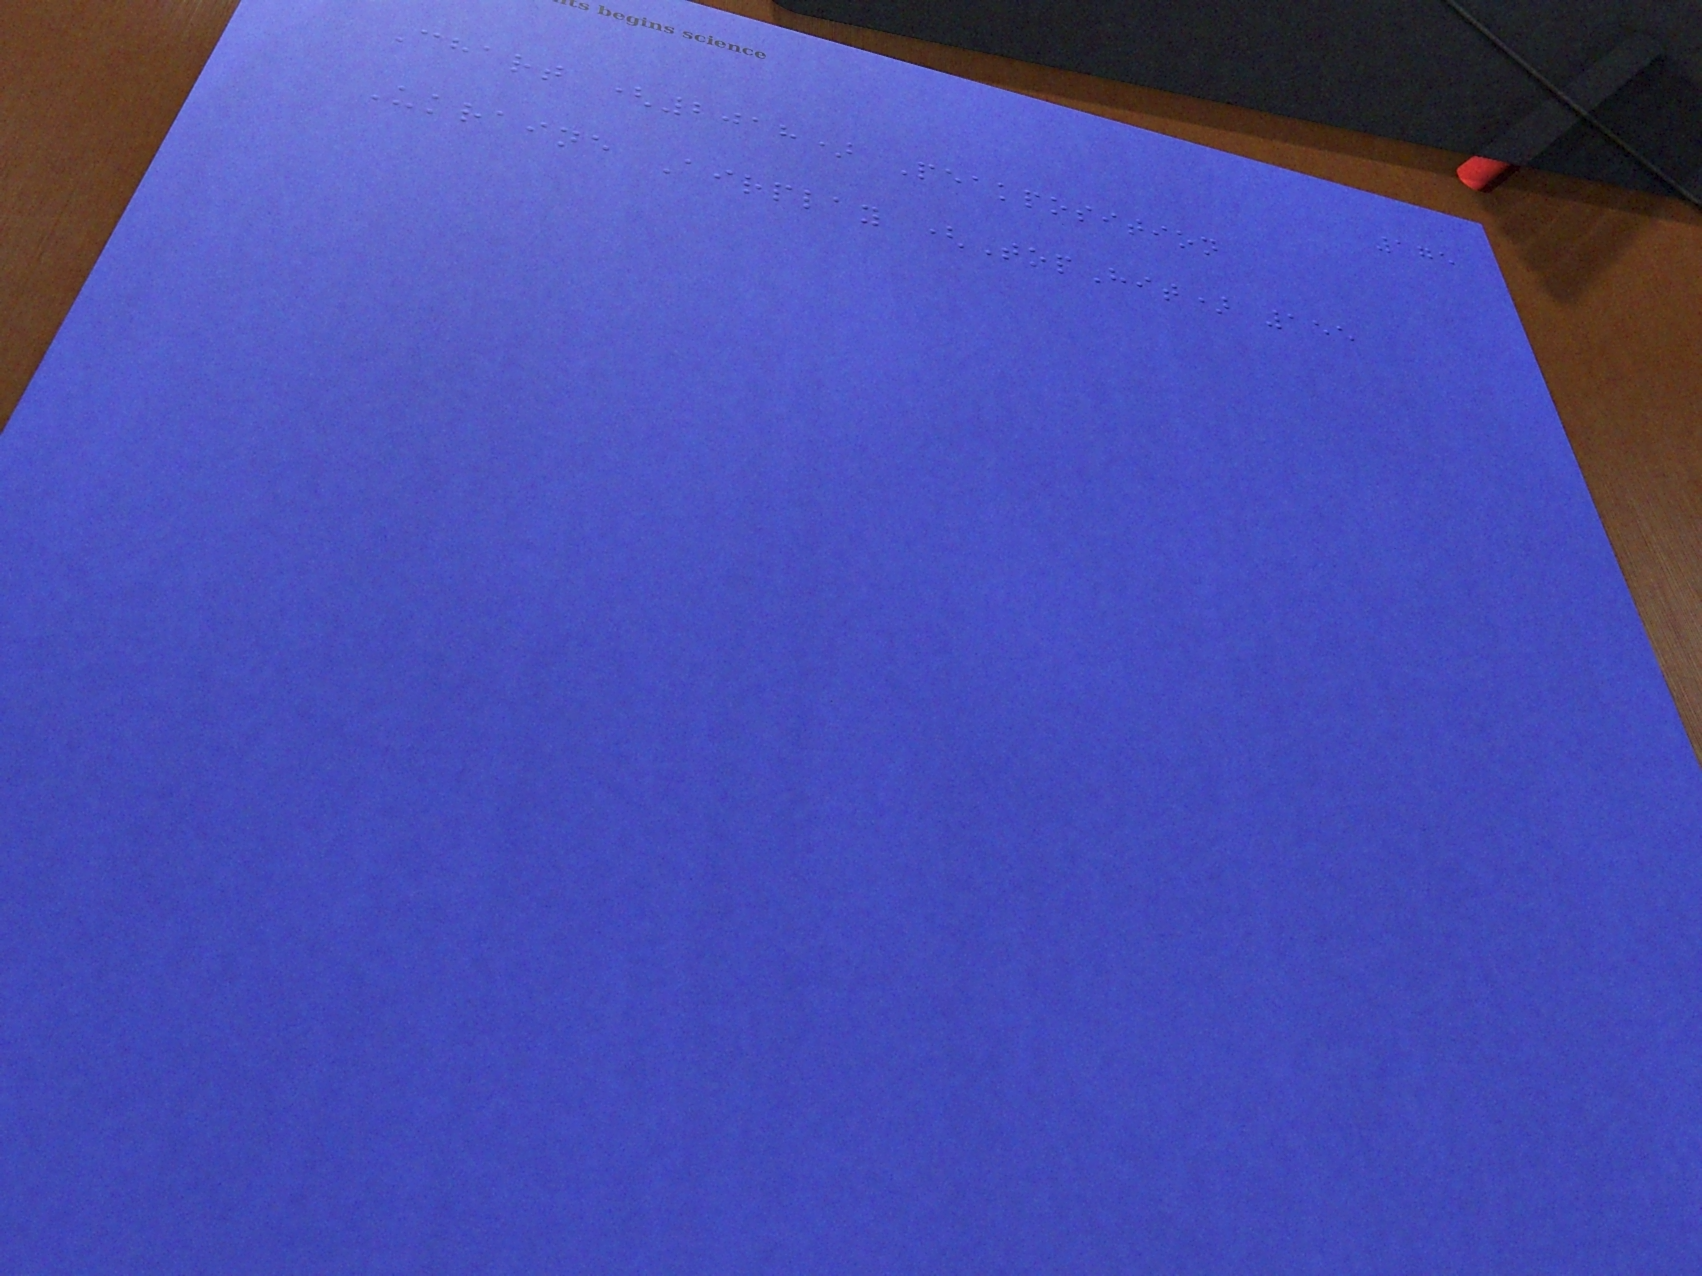175
Chart (2018) Peakposition
Ukraine Airplay (TopHit) 155
